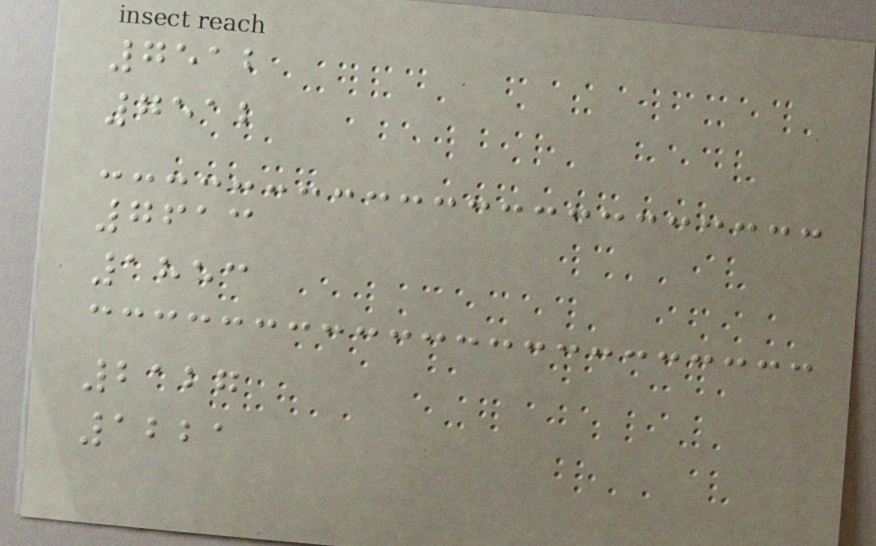7512
7512
7613
1853
2127
1221
